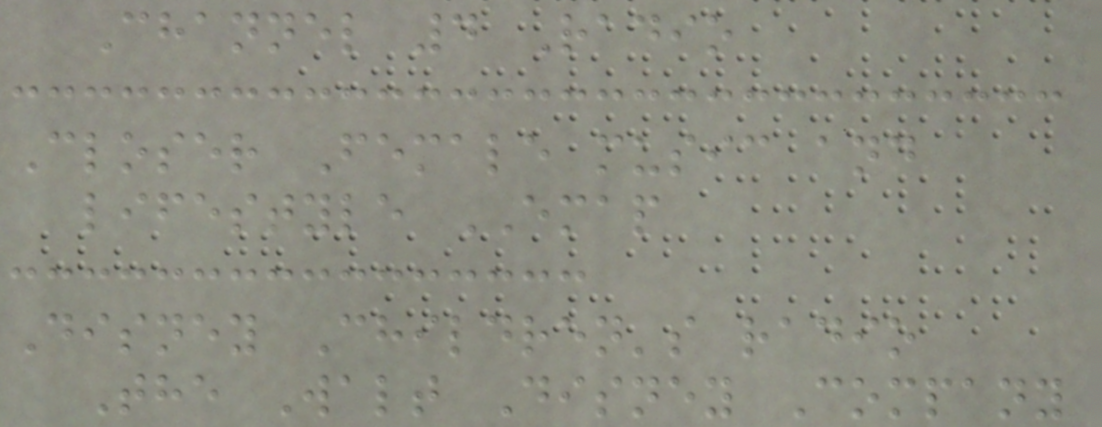Channel 4 Radio
Closer Female music and
lifestyle EMAP
Disney Children's radio
The Walt Disney Company
